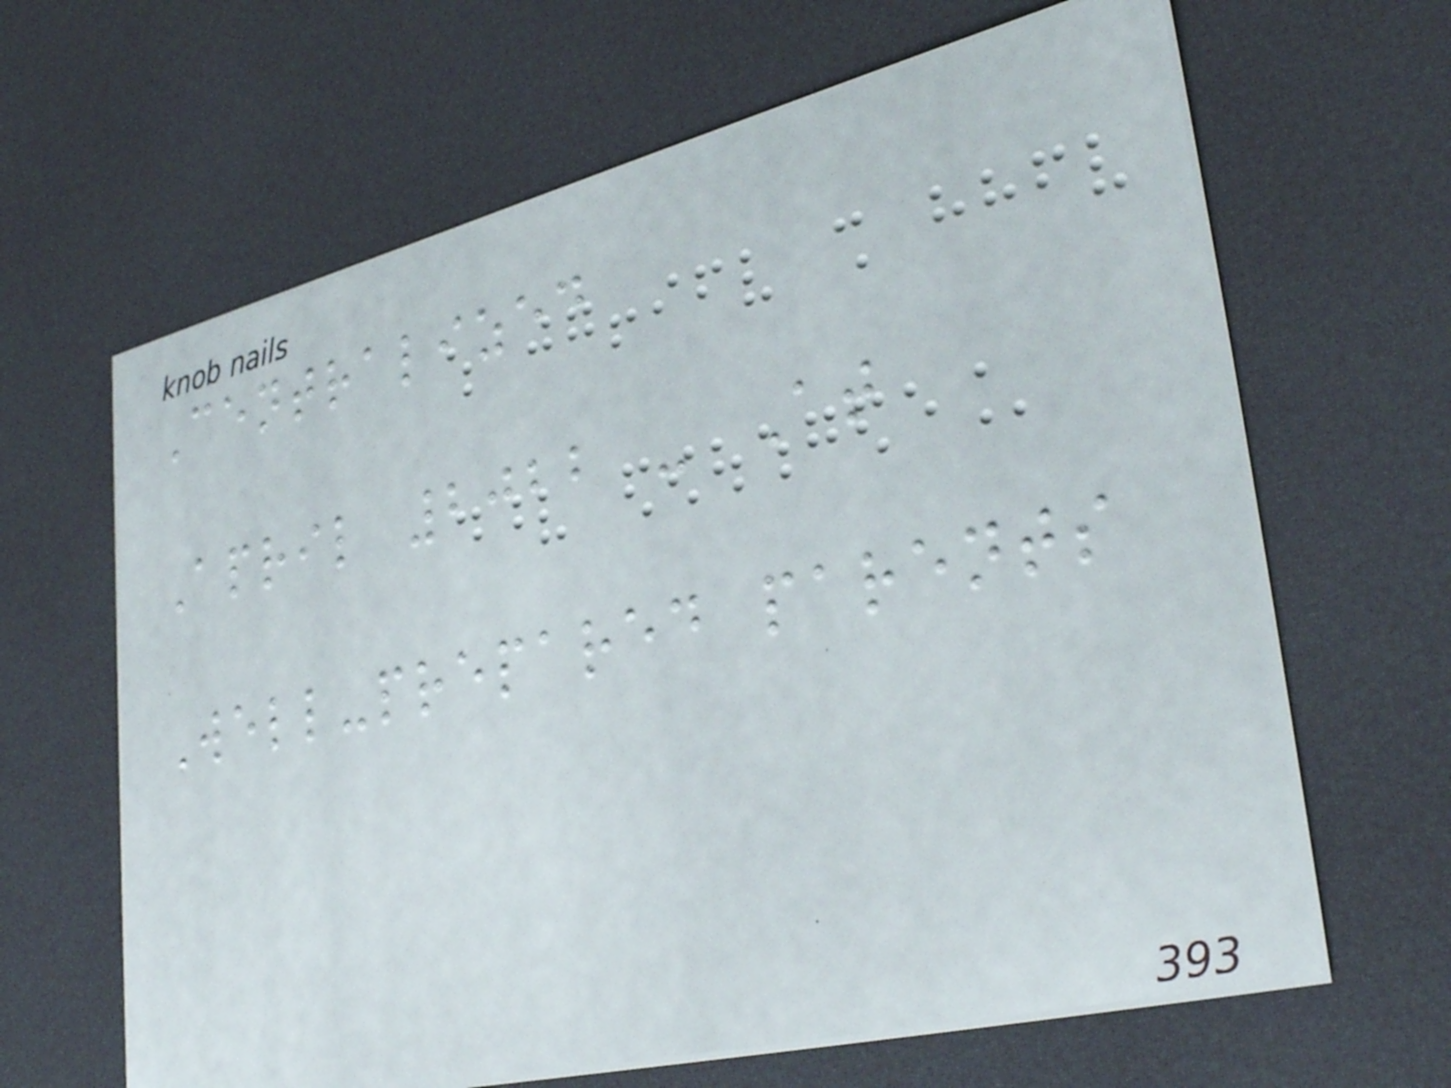Centralized
April 2022 - At
Well-prepared parents
